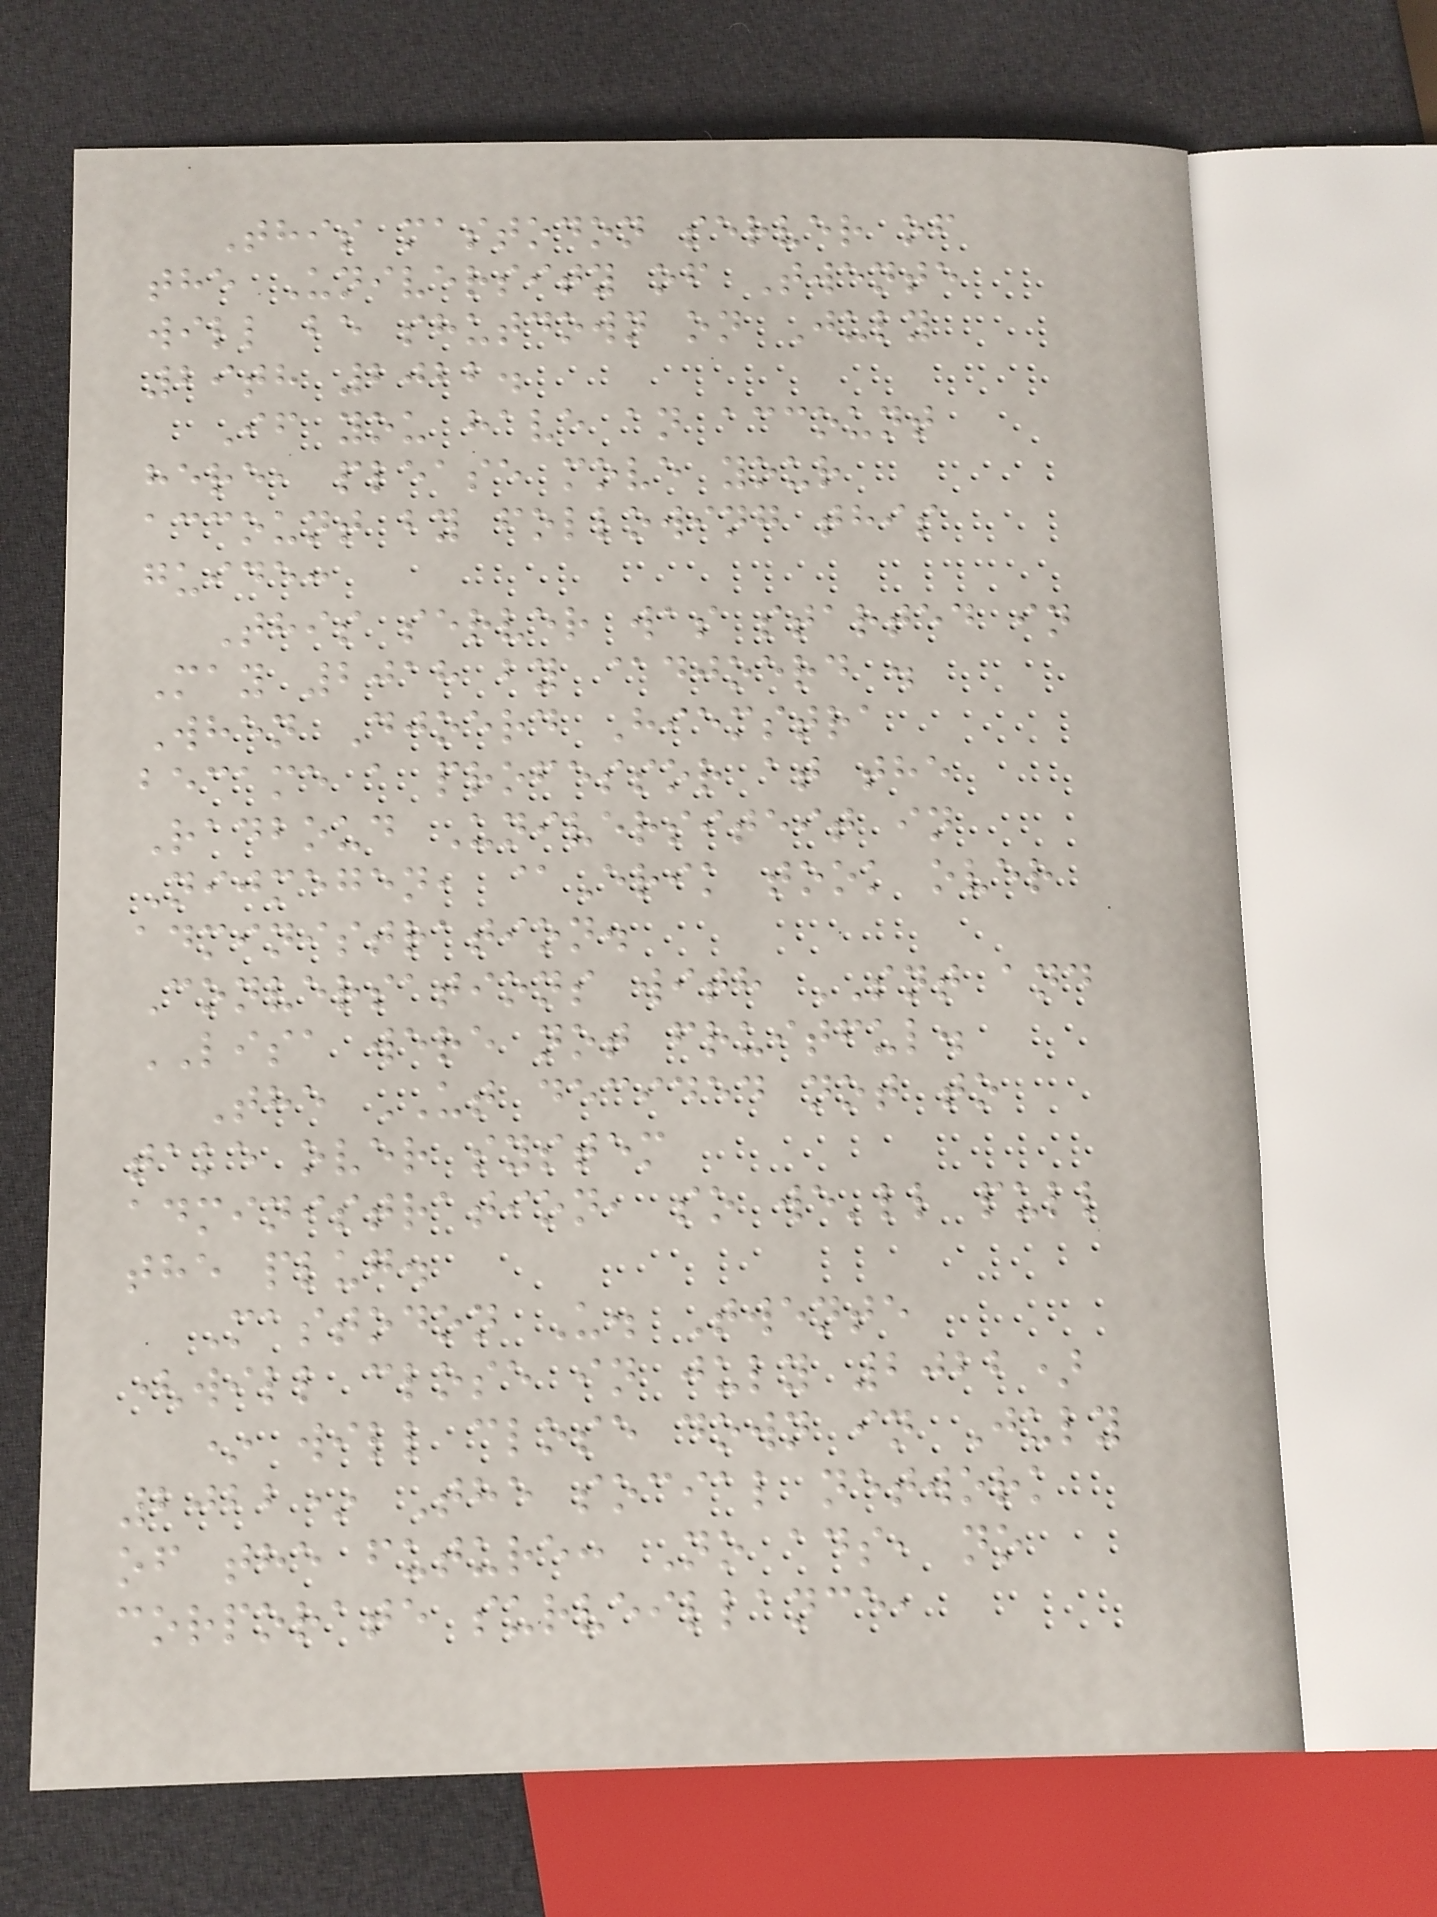This mastodon server of
the University of Twente
will be shutdown on July
29th 2022.
If you have an account
here, please move your
account by following this
guide:
This server was started in
May 2018 by @djoerd .
When Djoerd Hiemstra
became a professor at the
Radboud Universiteit in
Nijmegen, @Erik took over
administration.
Conversations with SNT and
LISA were not fruitful.
The UT decided not to
take over system
administration, so we'll pull
the plug.
Mastodon U. Twente
(will close in july 2022)
* will close down in July
2022* The social network
of the future: No ads, no
corporate surveillance,
